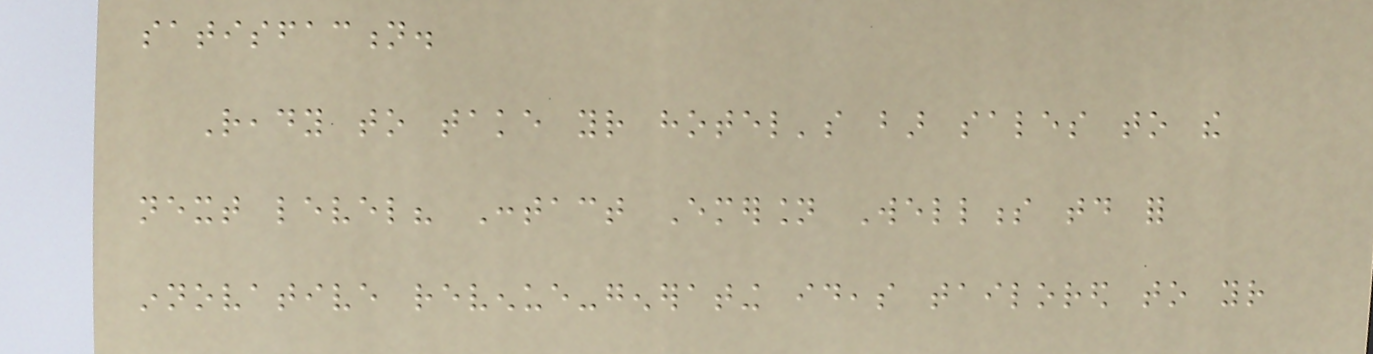satisfaction.
Ready to take your hotel's bar sales to the
next level? Contact Emersion Wellness today for
innovative revenue-generating ideas tailored to your
